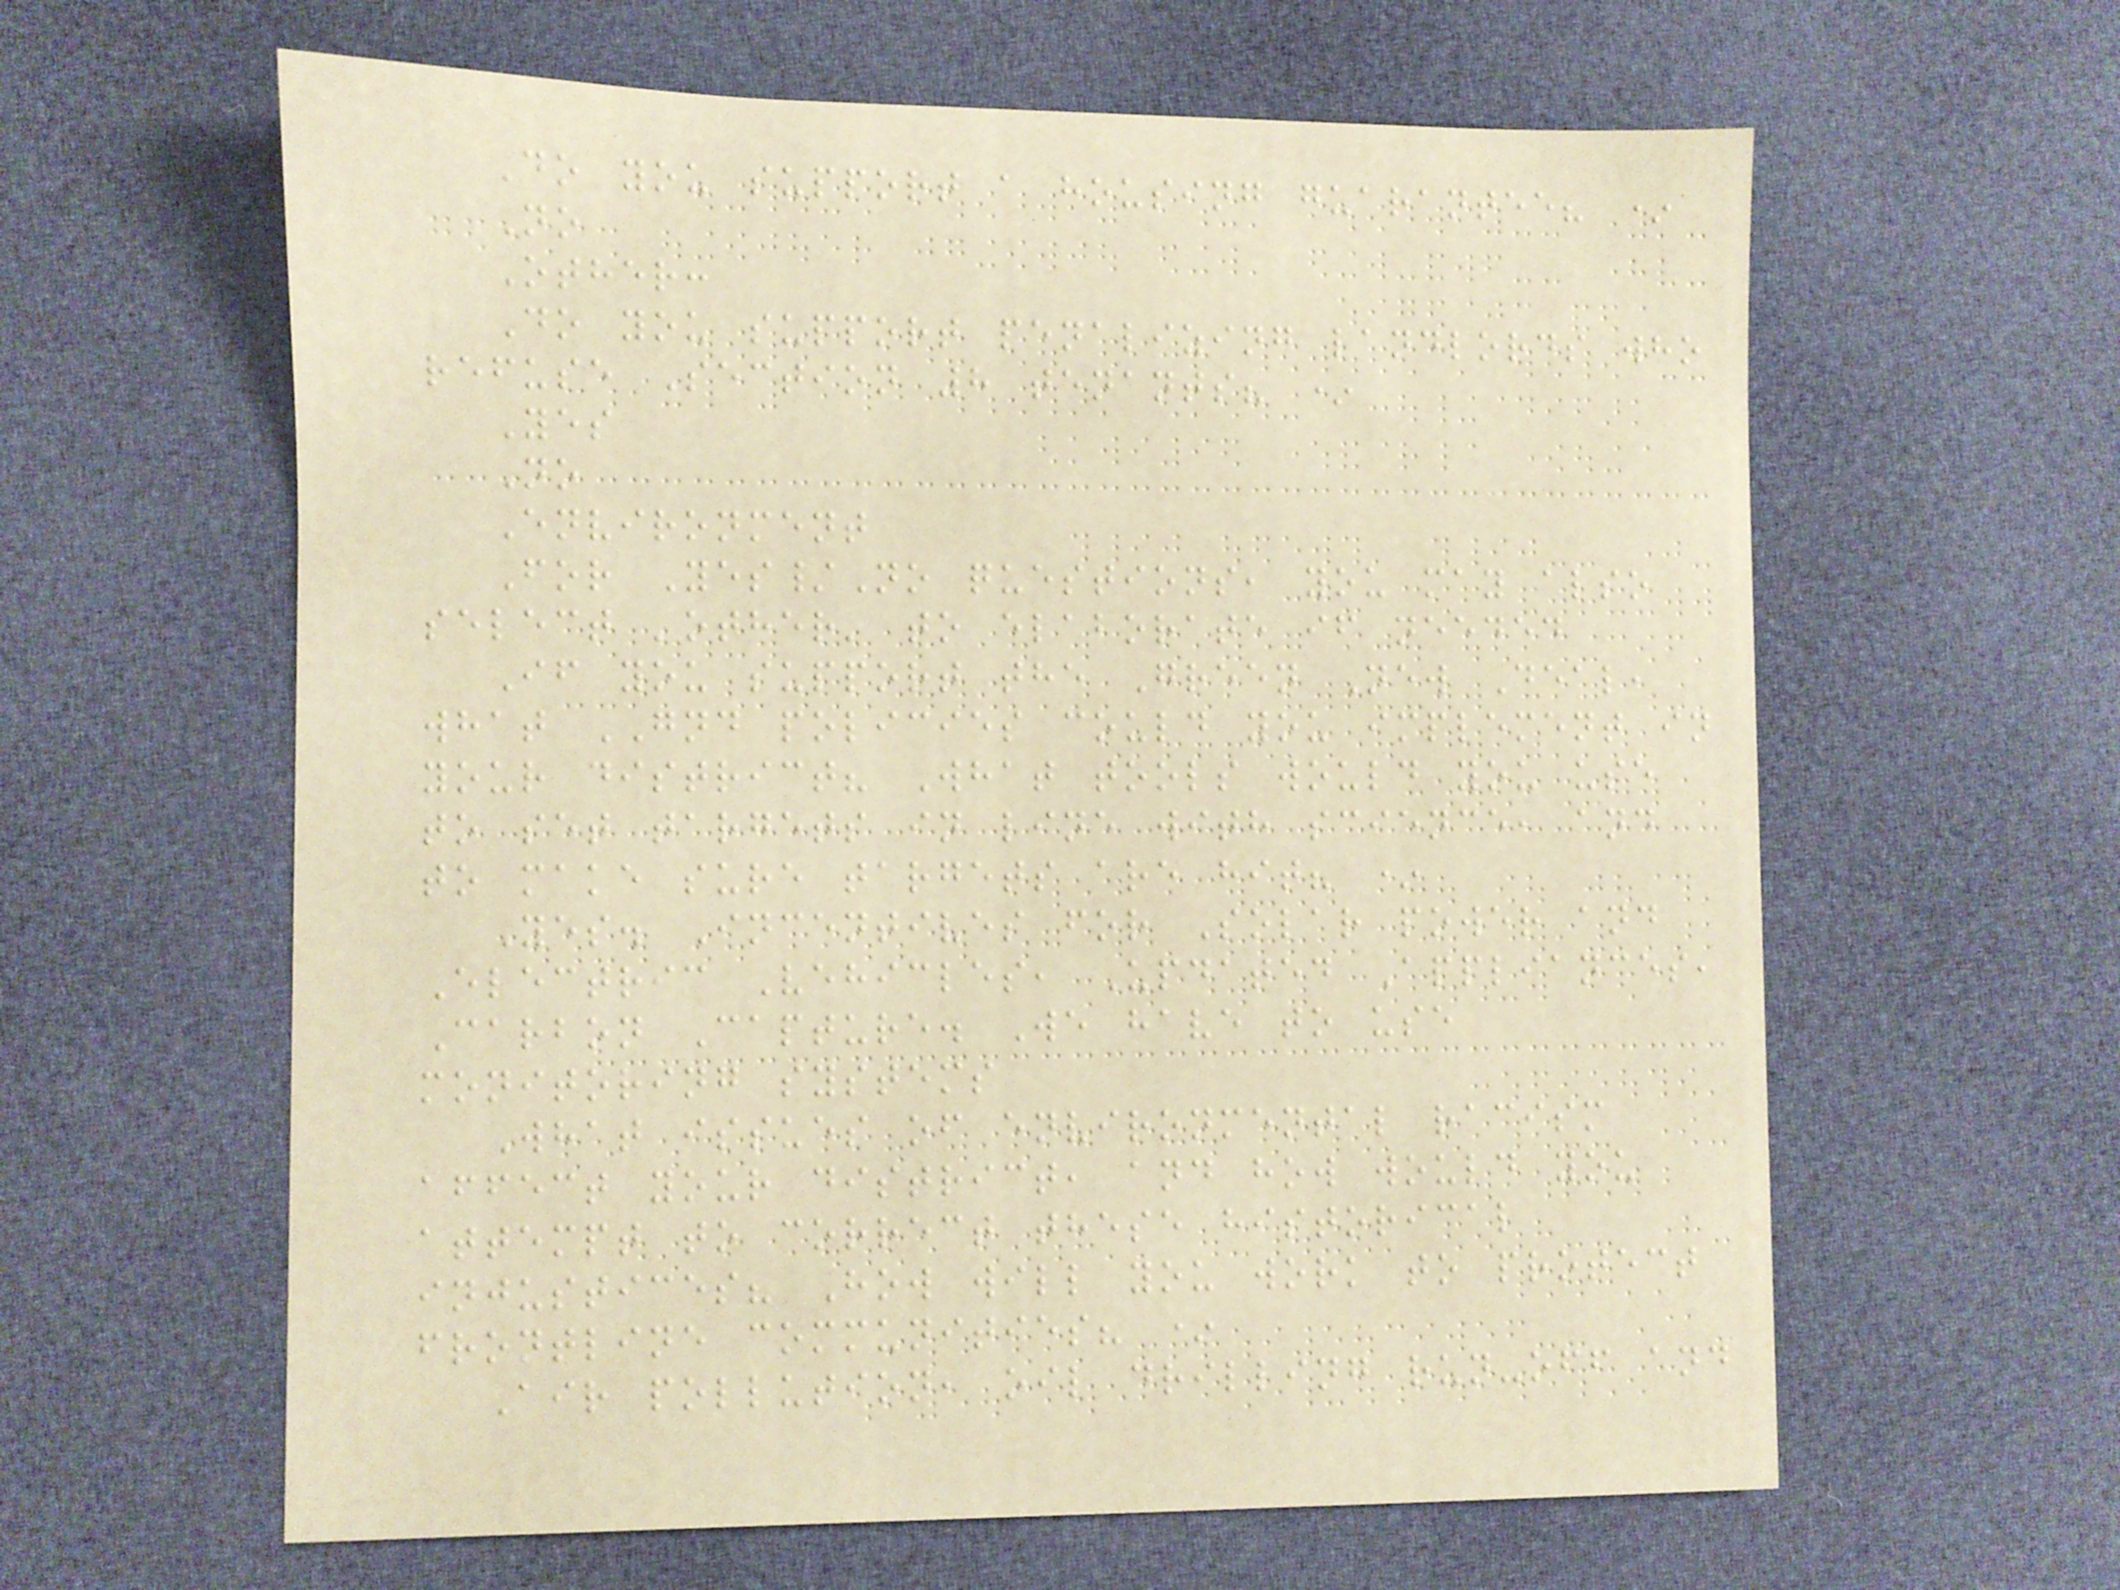Do you support a housing guarantee? *
No
Other:
Do you support penalizing landlords who
refuse Section 8 tenants? *
Yes
No
Environment
For Yes/No questions, you may also
select 'other' to elaborate if needed
If you support the Green New Deal,
what GND policies could you implement in
your district? What tools would you use
to set targets in line with science, and
to make sure targets are hit? *
Yes. Incentives for Solar power and
Electric Vehicles, Updated Appliances,
Carbon Capture. We have to use
monitoring systems
What issues of environmental racism
affect your district, and how would you
attempt to correct these historical
injustices? How will you work to protect
frontline communities? *
Air pollution, oil drilling run-off and
